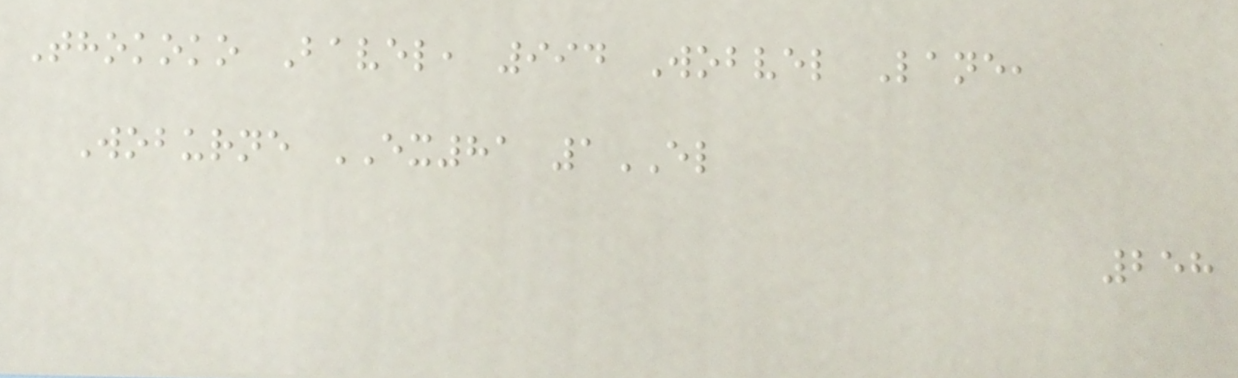Thokoko Bavel, 994 Wobvel Lane,
Woburne EX81 1EL
258
